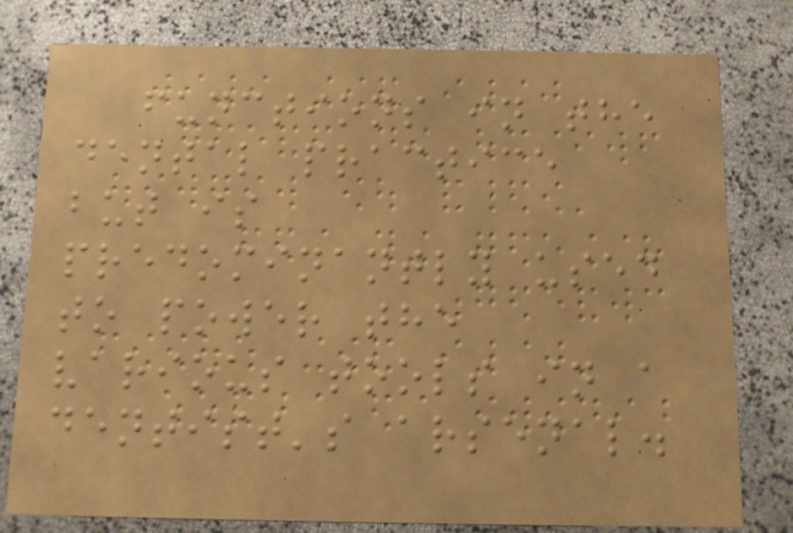functions in the
dental practice
but is
predominantly used
to power the
various tools in a
dentist's arsenal.
